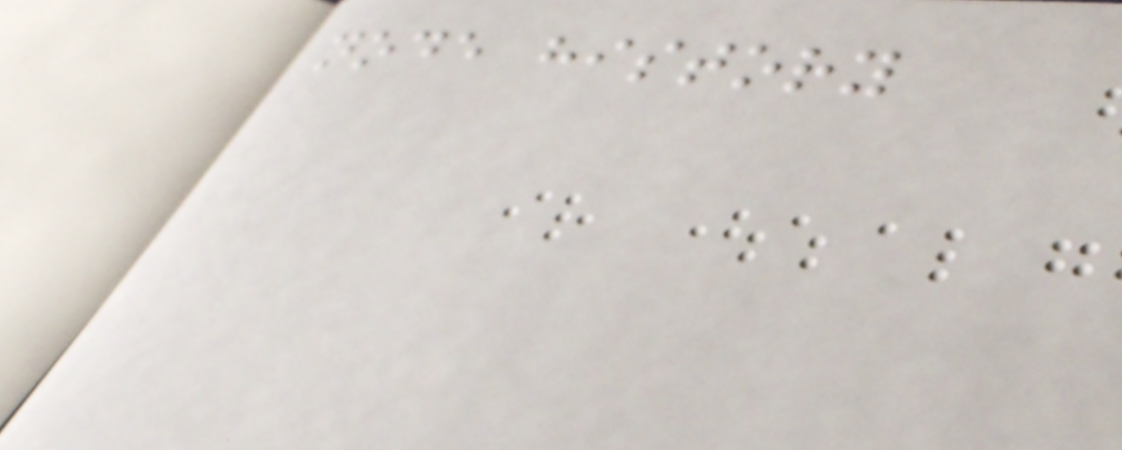node history
